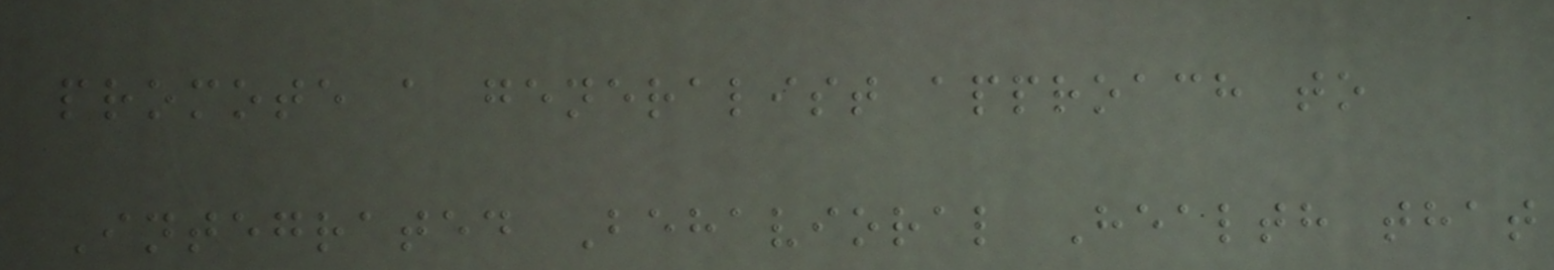promote a generalist approach to
Integrated Behavioral Health that
